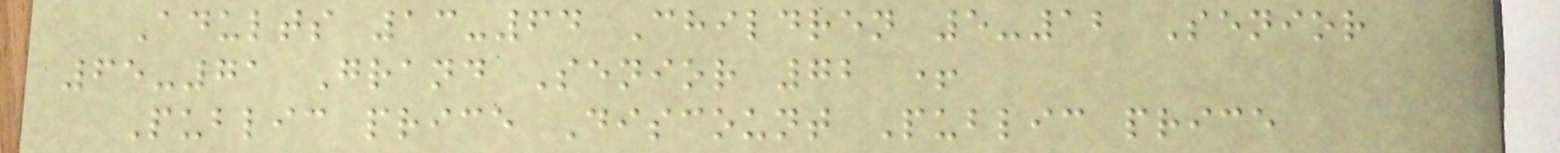Adults 13-64 Children 5-12 Senior
65-71 Grand Senior 72 +
Public price Discount Public price
